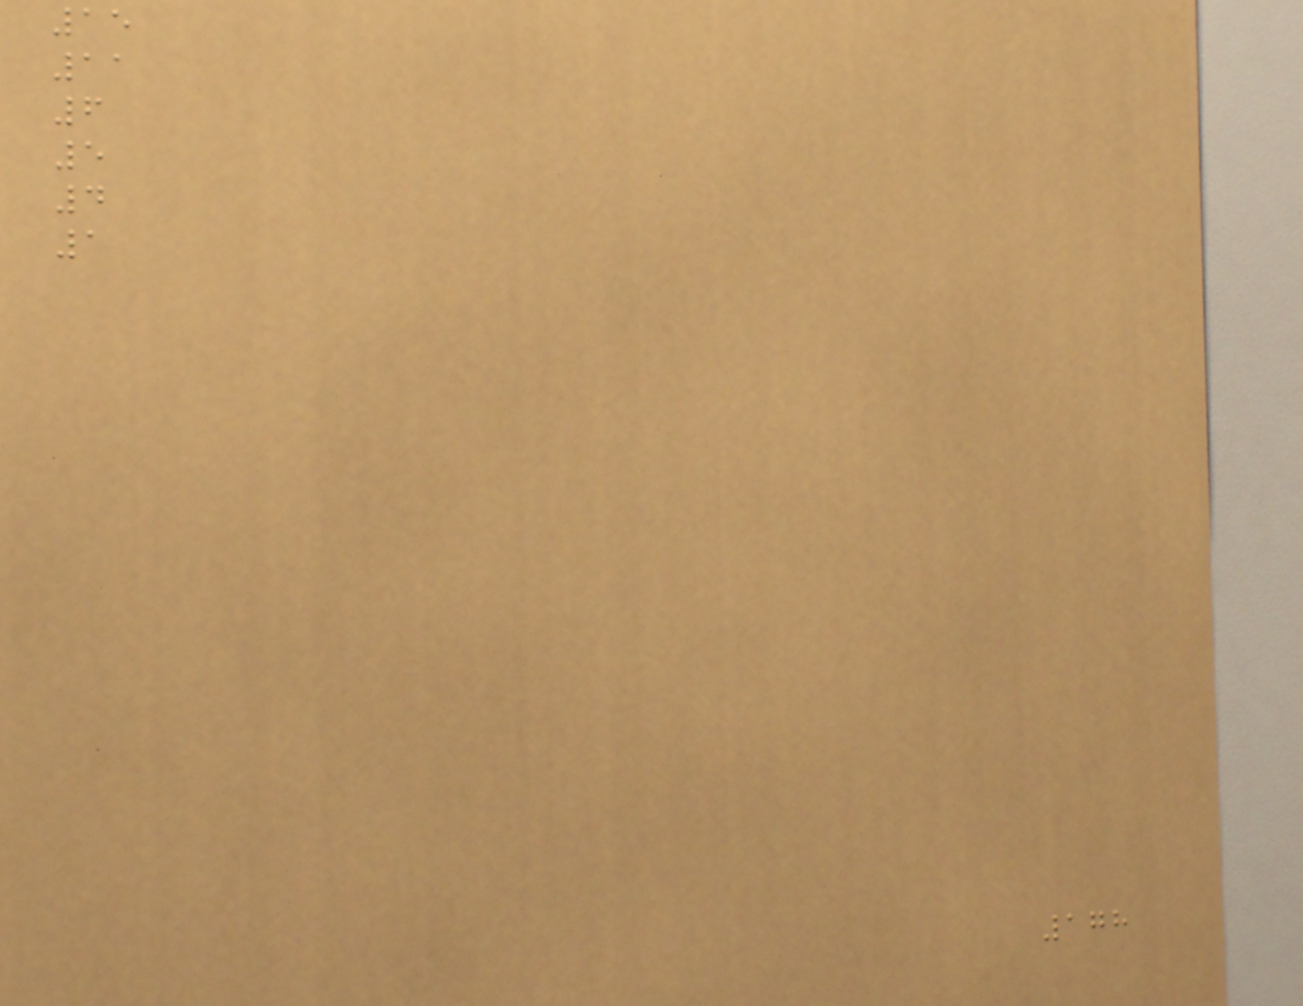15
11
6
5
4
1
178
